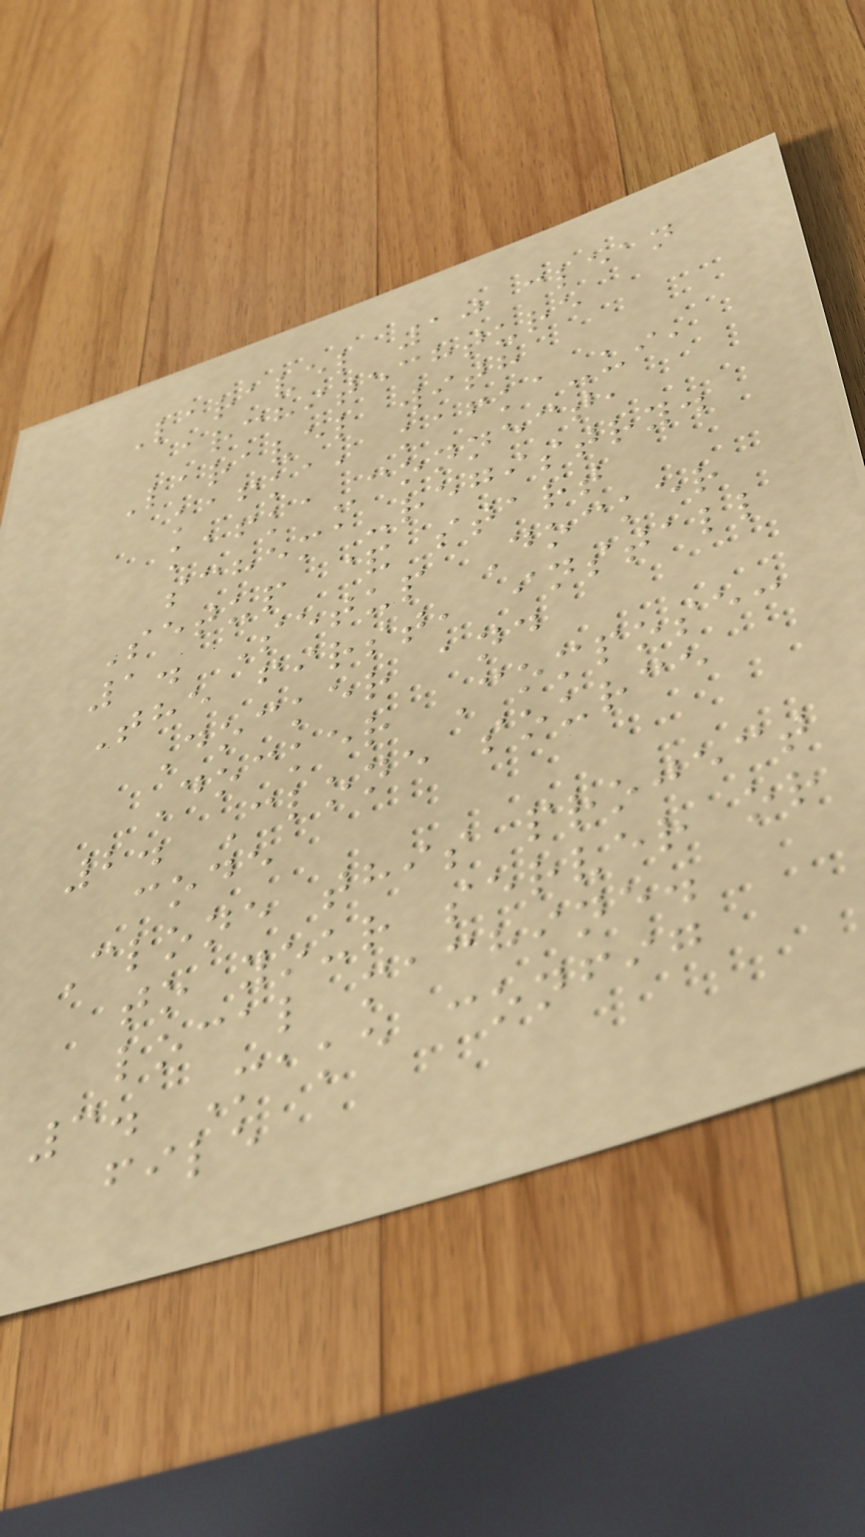Laravel 10 clean
architechture
Laravel with
kafka, kafka-ui,
kafka-connect,
schema-registry.
Setup & start
1. Setup Docker
The first, install
Docker and
Docker Compose:
2. Clone source
code
Clone this project
to your server or
local machine.
3. Make config
file
